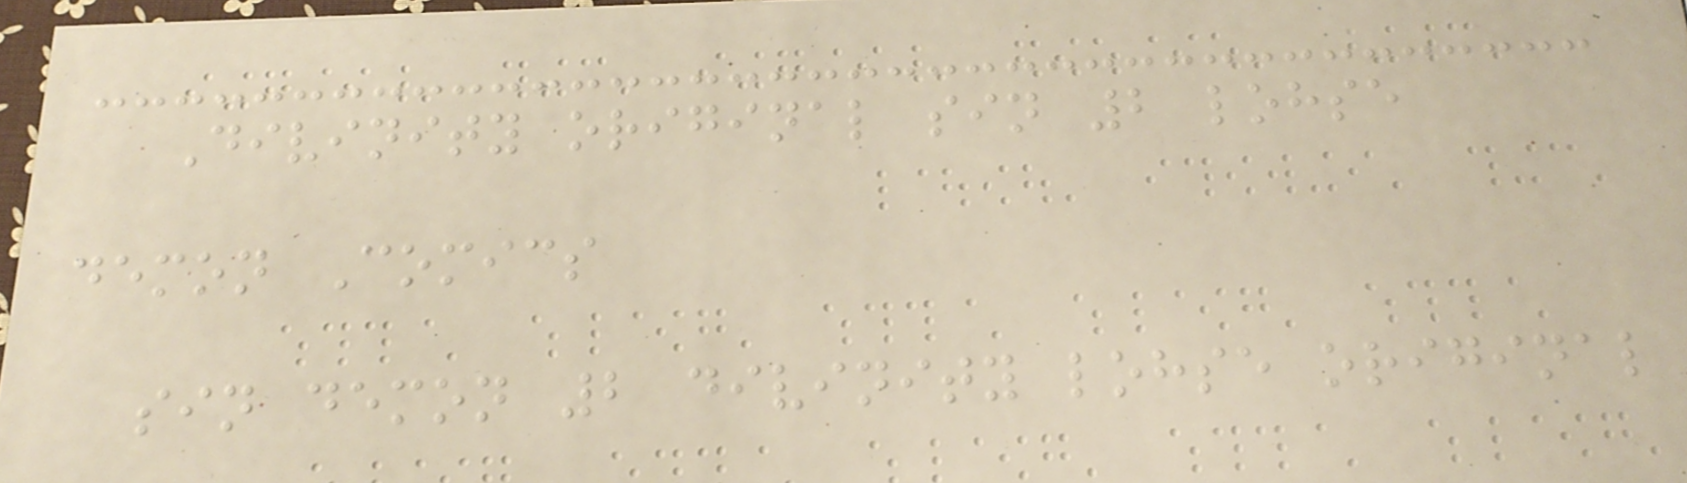Divinity original sin 2 lohse
demon Comics
sin demon 2 divinity lohse original
